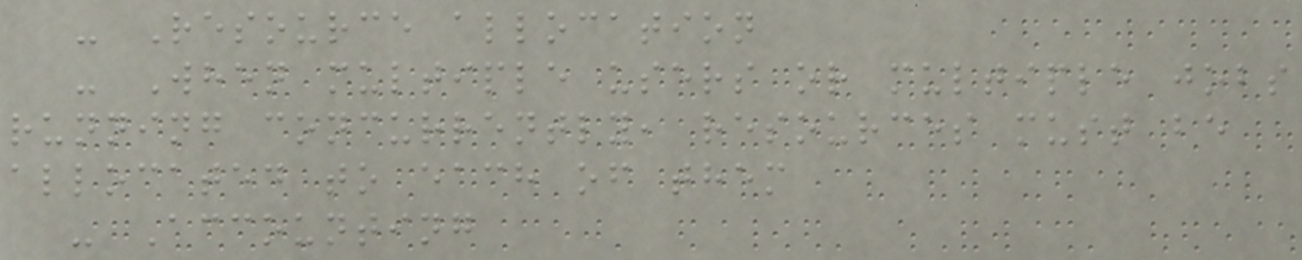- Resource allocation
- When multiple users or multiple jobs
running concurrently, resources must be
allocated to each of them
- Accounting
